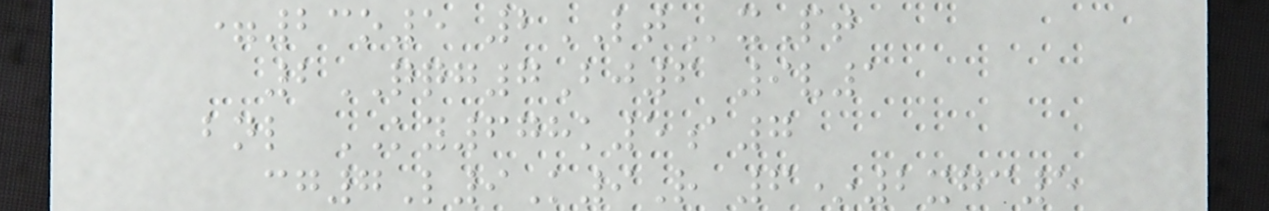=23o5 2LTxPt
2QQG7Bj6 9v1
bnl KY678k5a7
cg7L9K9R 6*2xgc5
